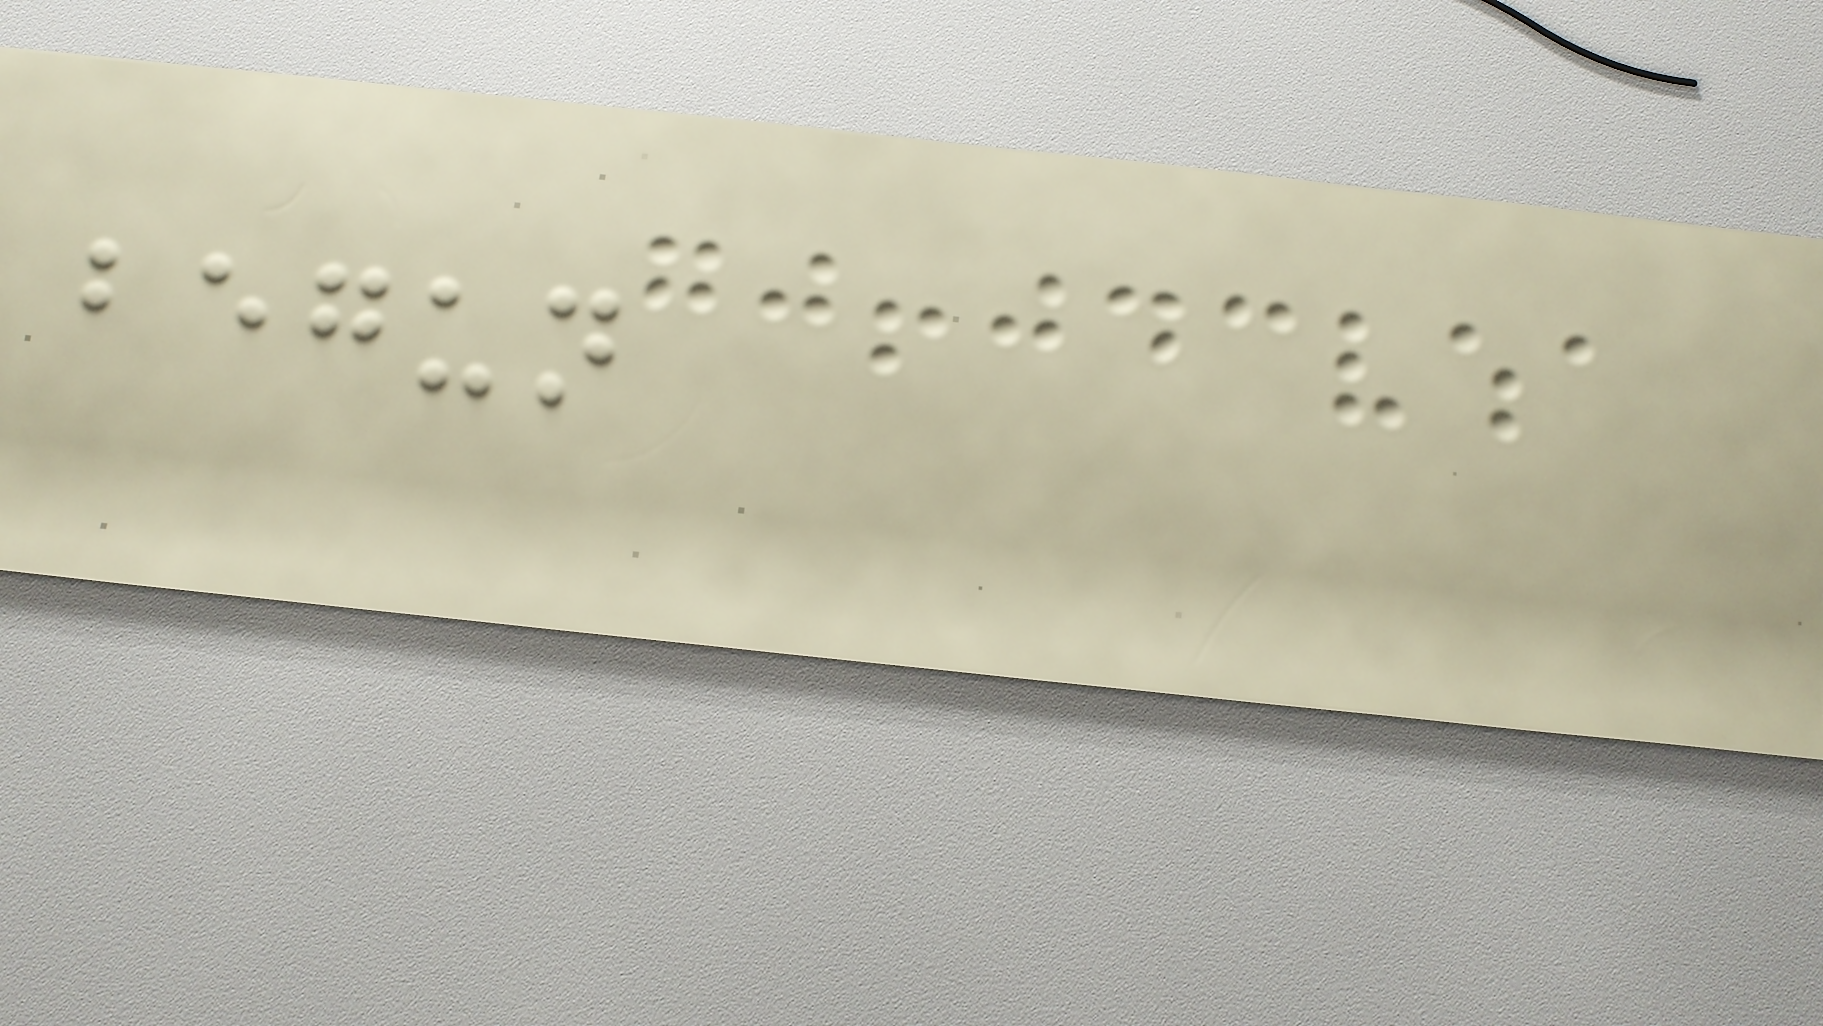begun
